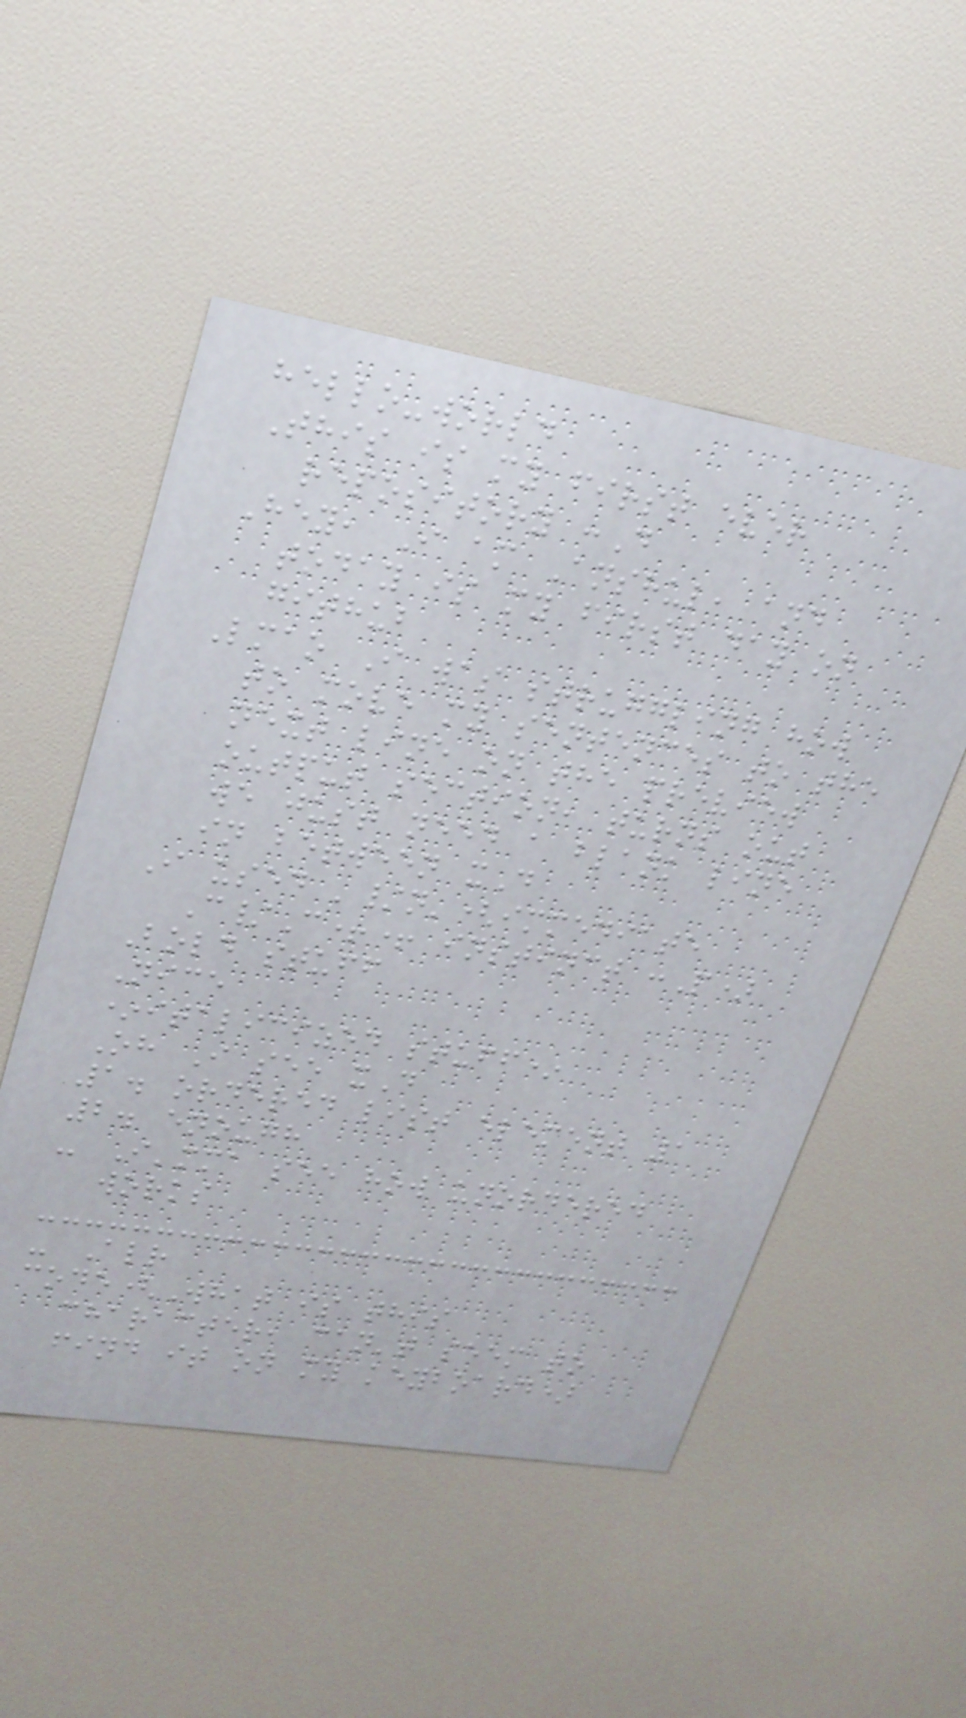hello-world
This is my first ever
repository :D
Hey, I am Anshul, and
today is my first day on
github
Lmao I was struggling how
to move my sentences to the
next line on the preview
output section, turns out
we just need a blank line
in between xD
I used '/n'(immediate
C/C++ instinct :P)
Bold stuff
Nice
*italicized stuff*
Oh I see xD
1. ordered list element 1
2. enough
- I'mma see how unordered
works
- Alr
code(What is this
character, can't seem to
find it on my keyboard)
